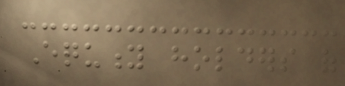Equity holders of
